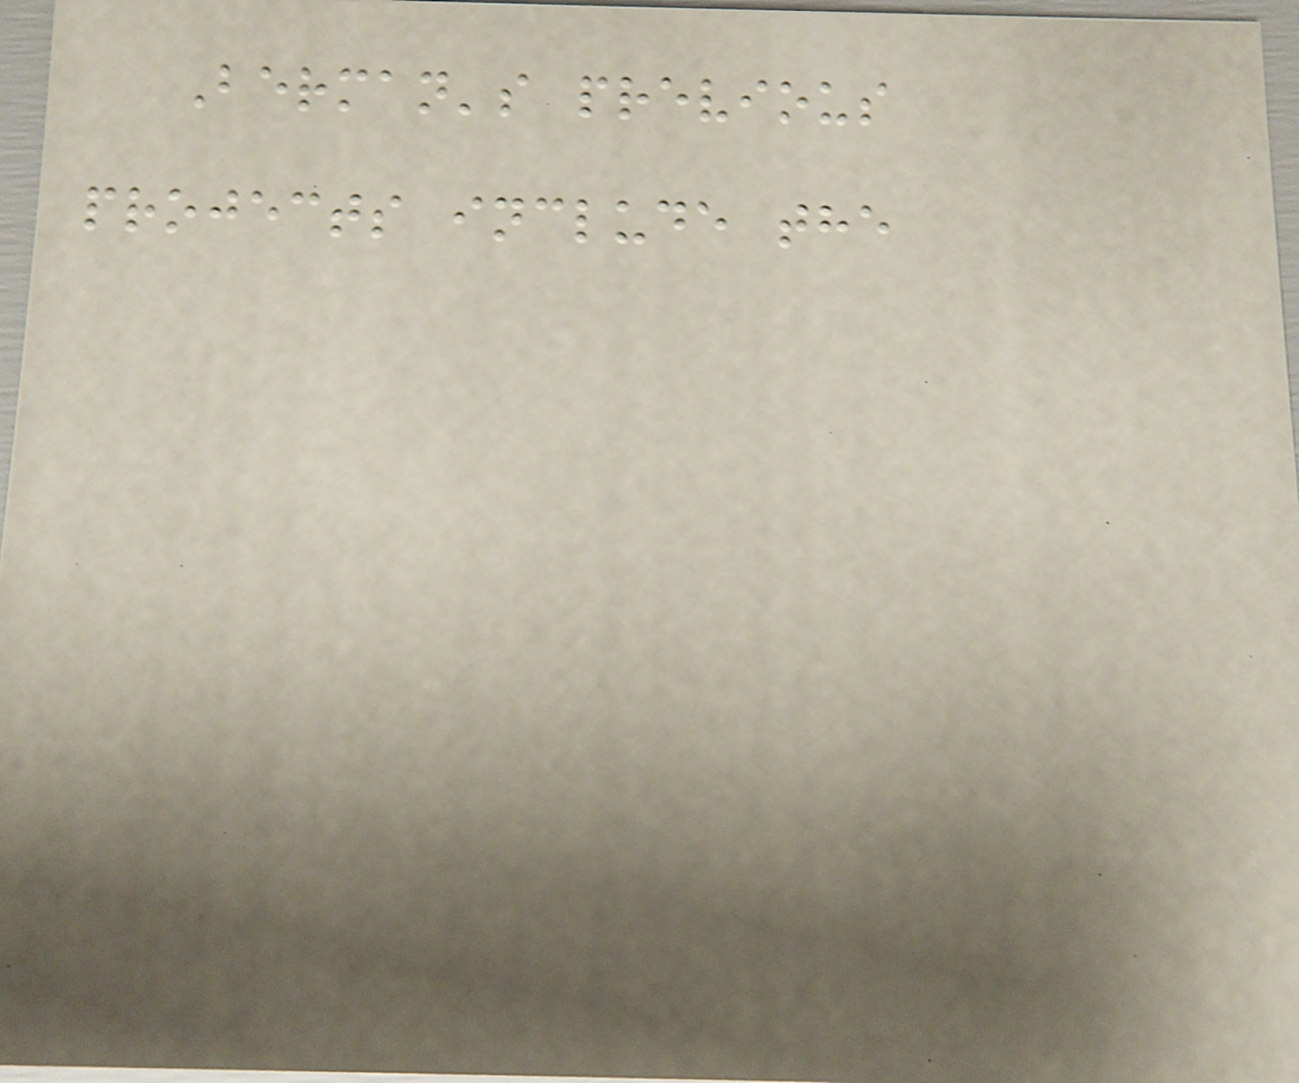Berman's previous
projects include the
